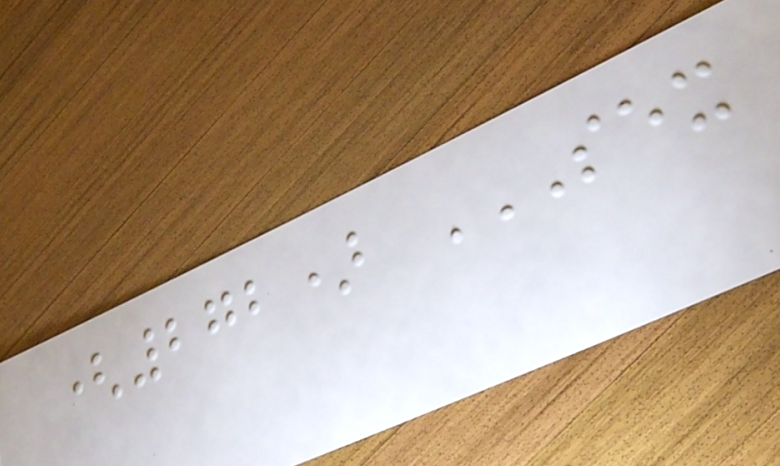(272) SEX
